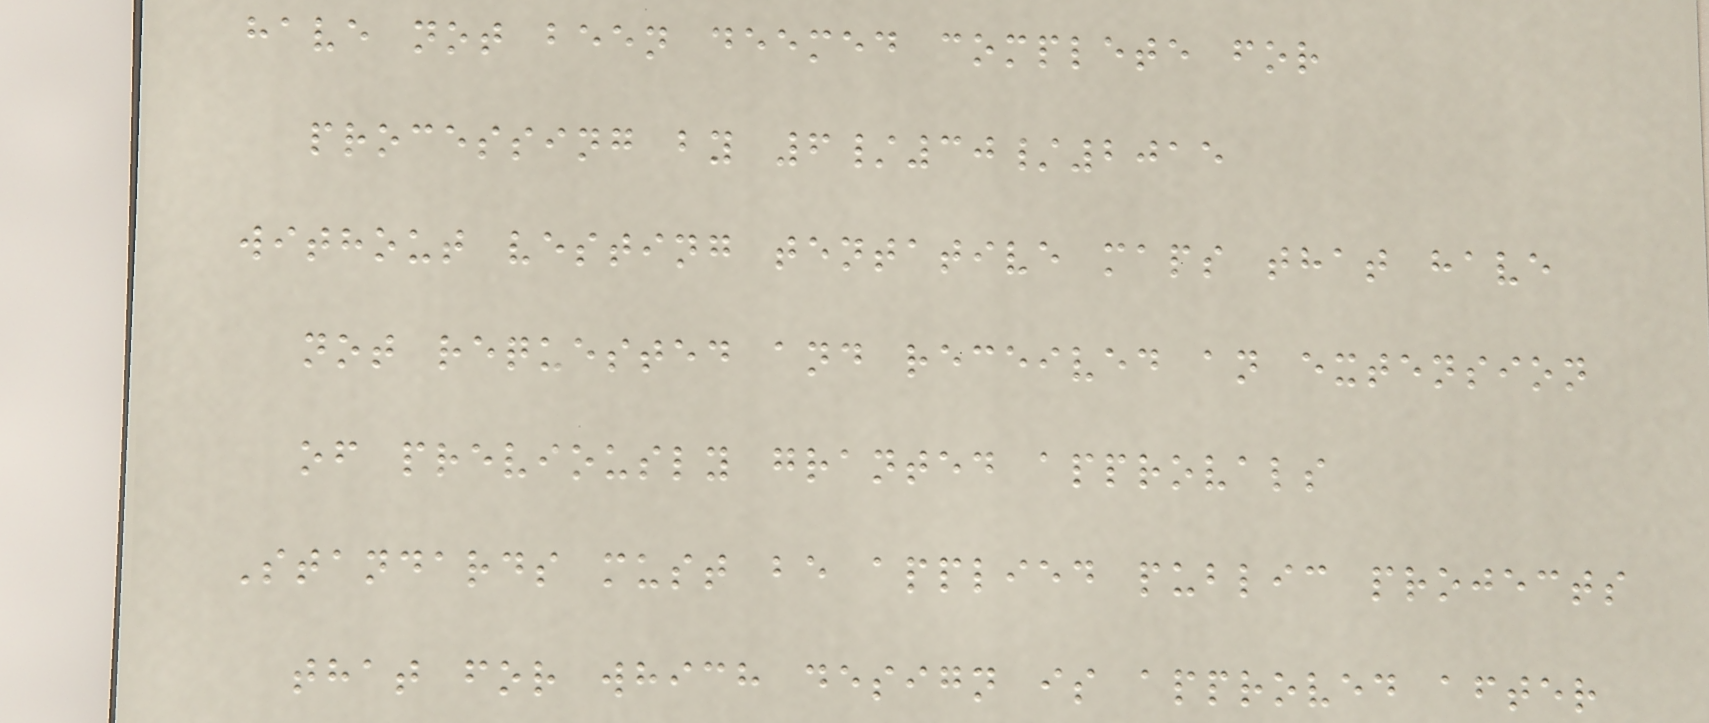have not been deemed complete for
processing by 6/30/2015
without vesting tentative maps that have
not requested and received an extension
of previously granted approvals
Standards must be applied public projects
that for which design is approved after
